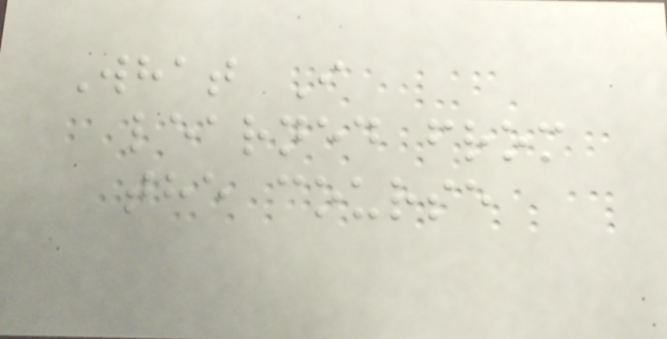What I
learned from
the course
